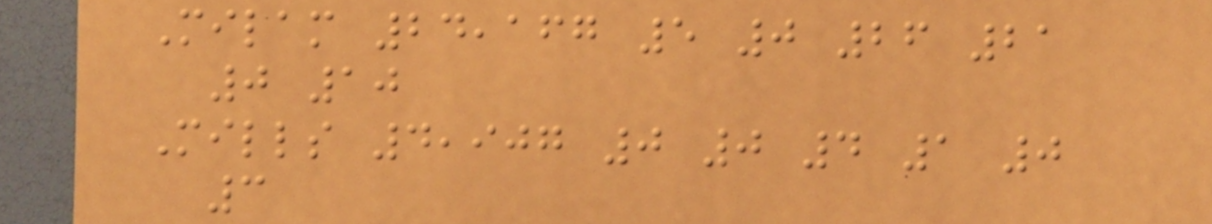Milam 24,167 5 0 26 21
0 10
Mills 4,907 0 0 4 1 0
3
